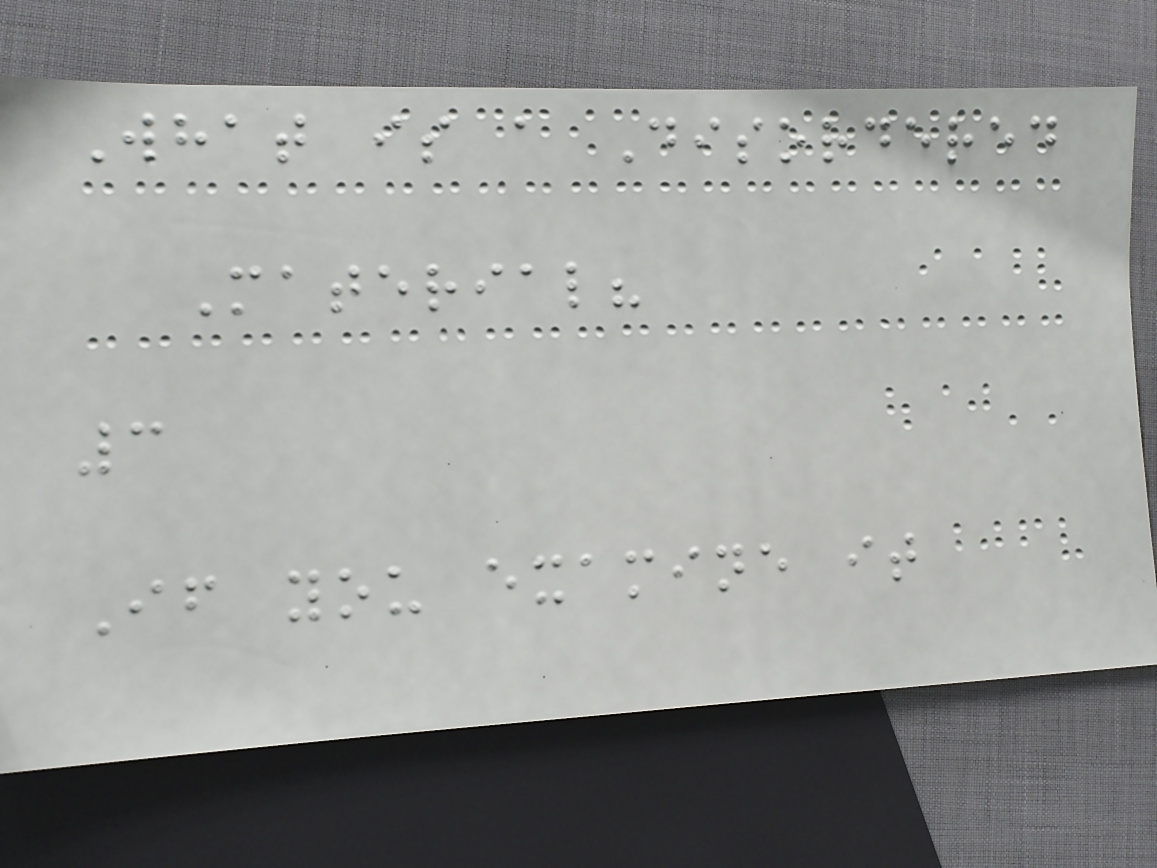What is a Disordered
Material?
3
If you examine it
